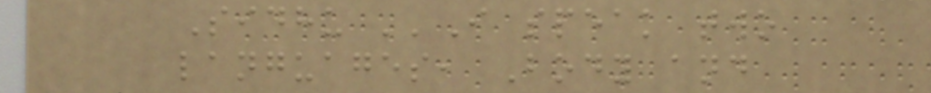Sidhu ''I speak two
languages, Body and
